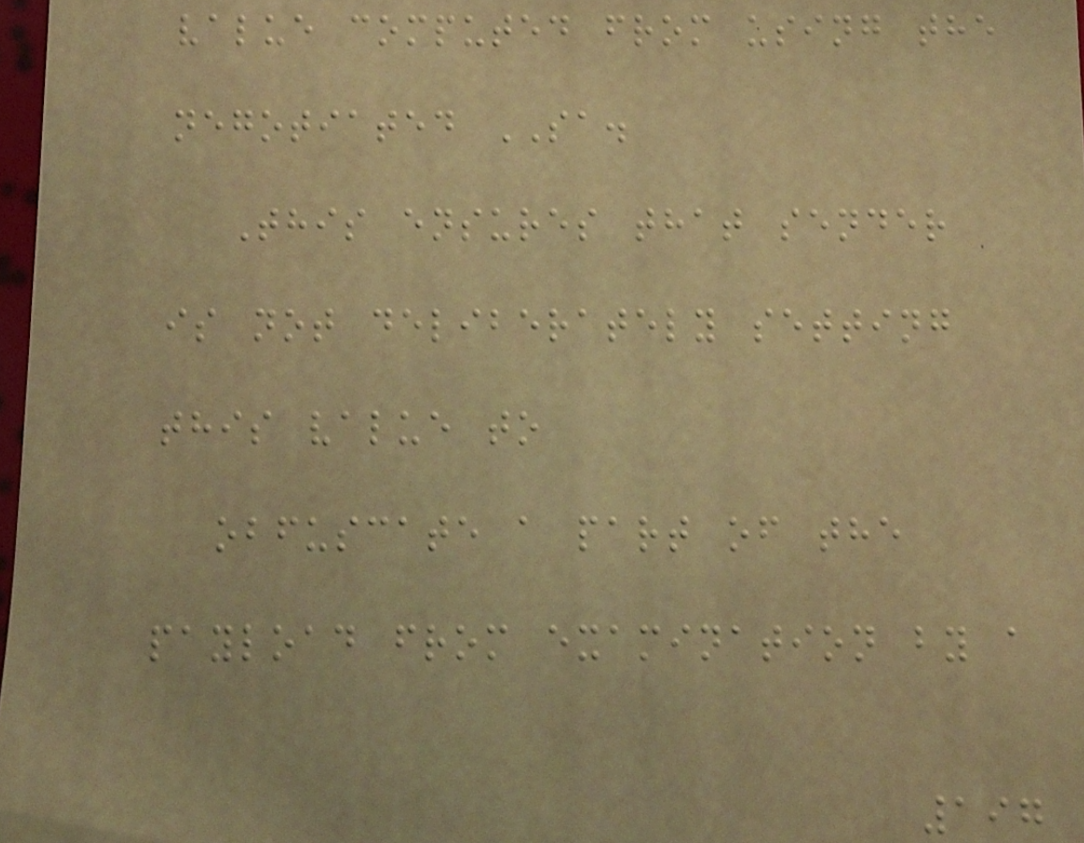value computed from using the
negotiated SA.
This ensures that sender
is not deliberately setting
this value to
obfuscate a part of the
payload from examination by a
197
